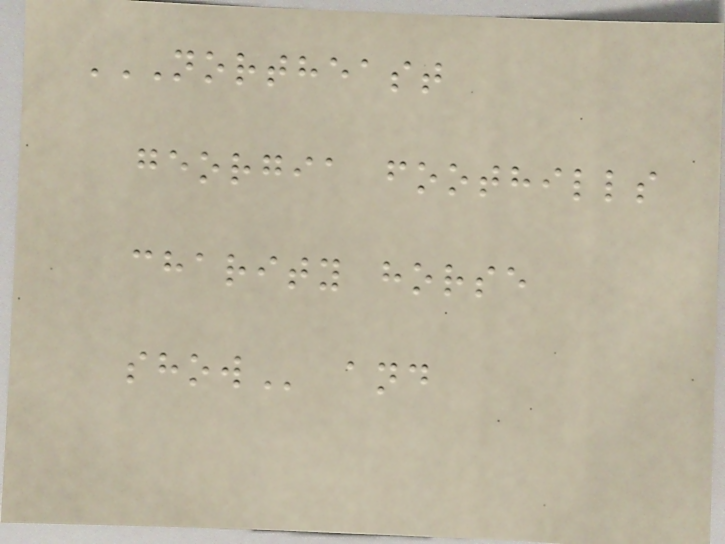NORTHEAST
GEORGIA FOOTHILLS
CHARITY HORSE
SHOW and
